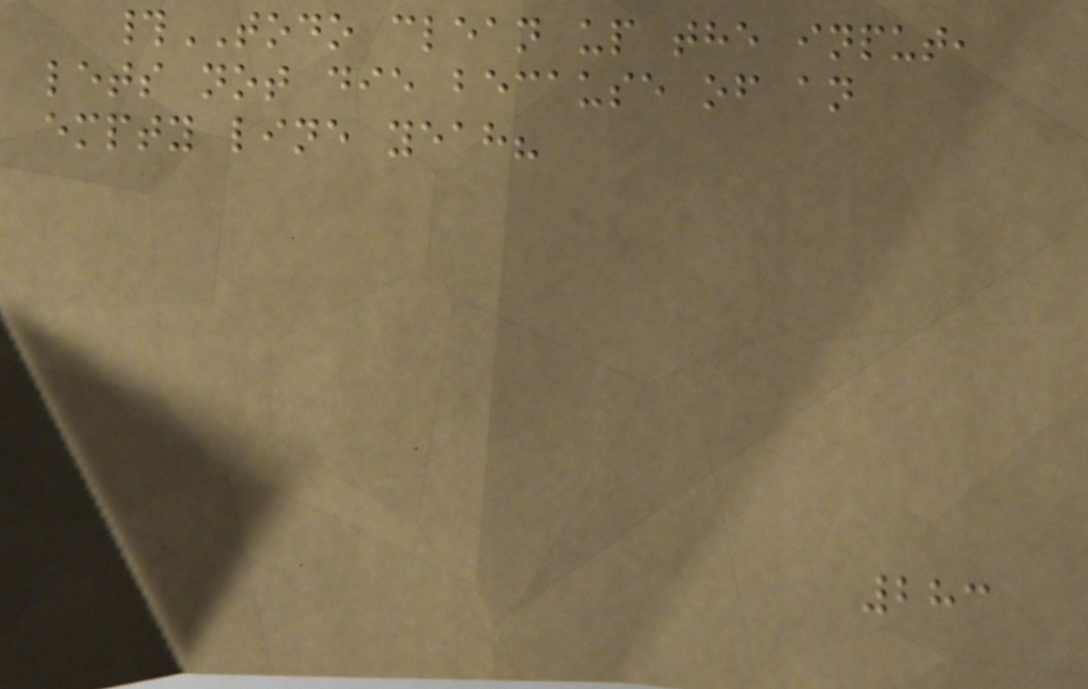#TODO clean up the input,
lets not die because of an
empty line yeah?
283
